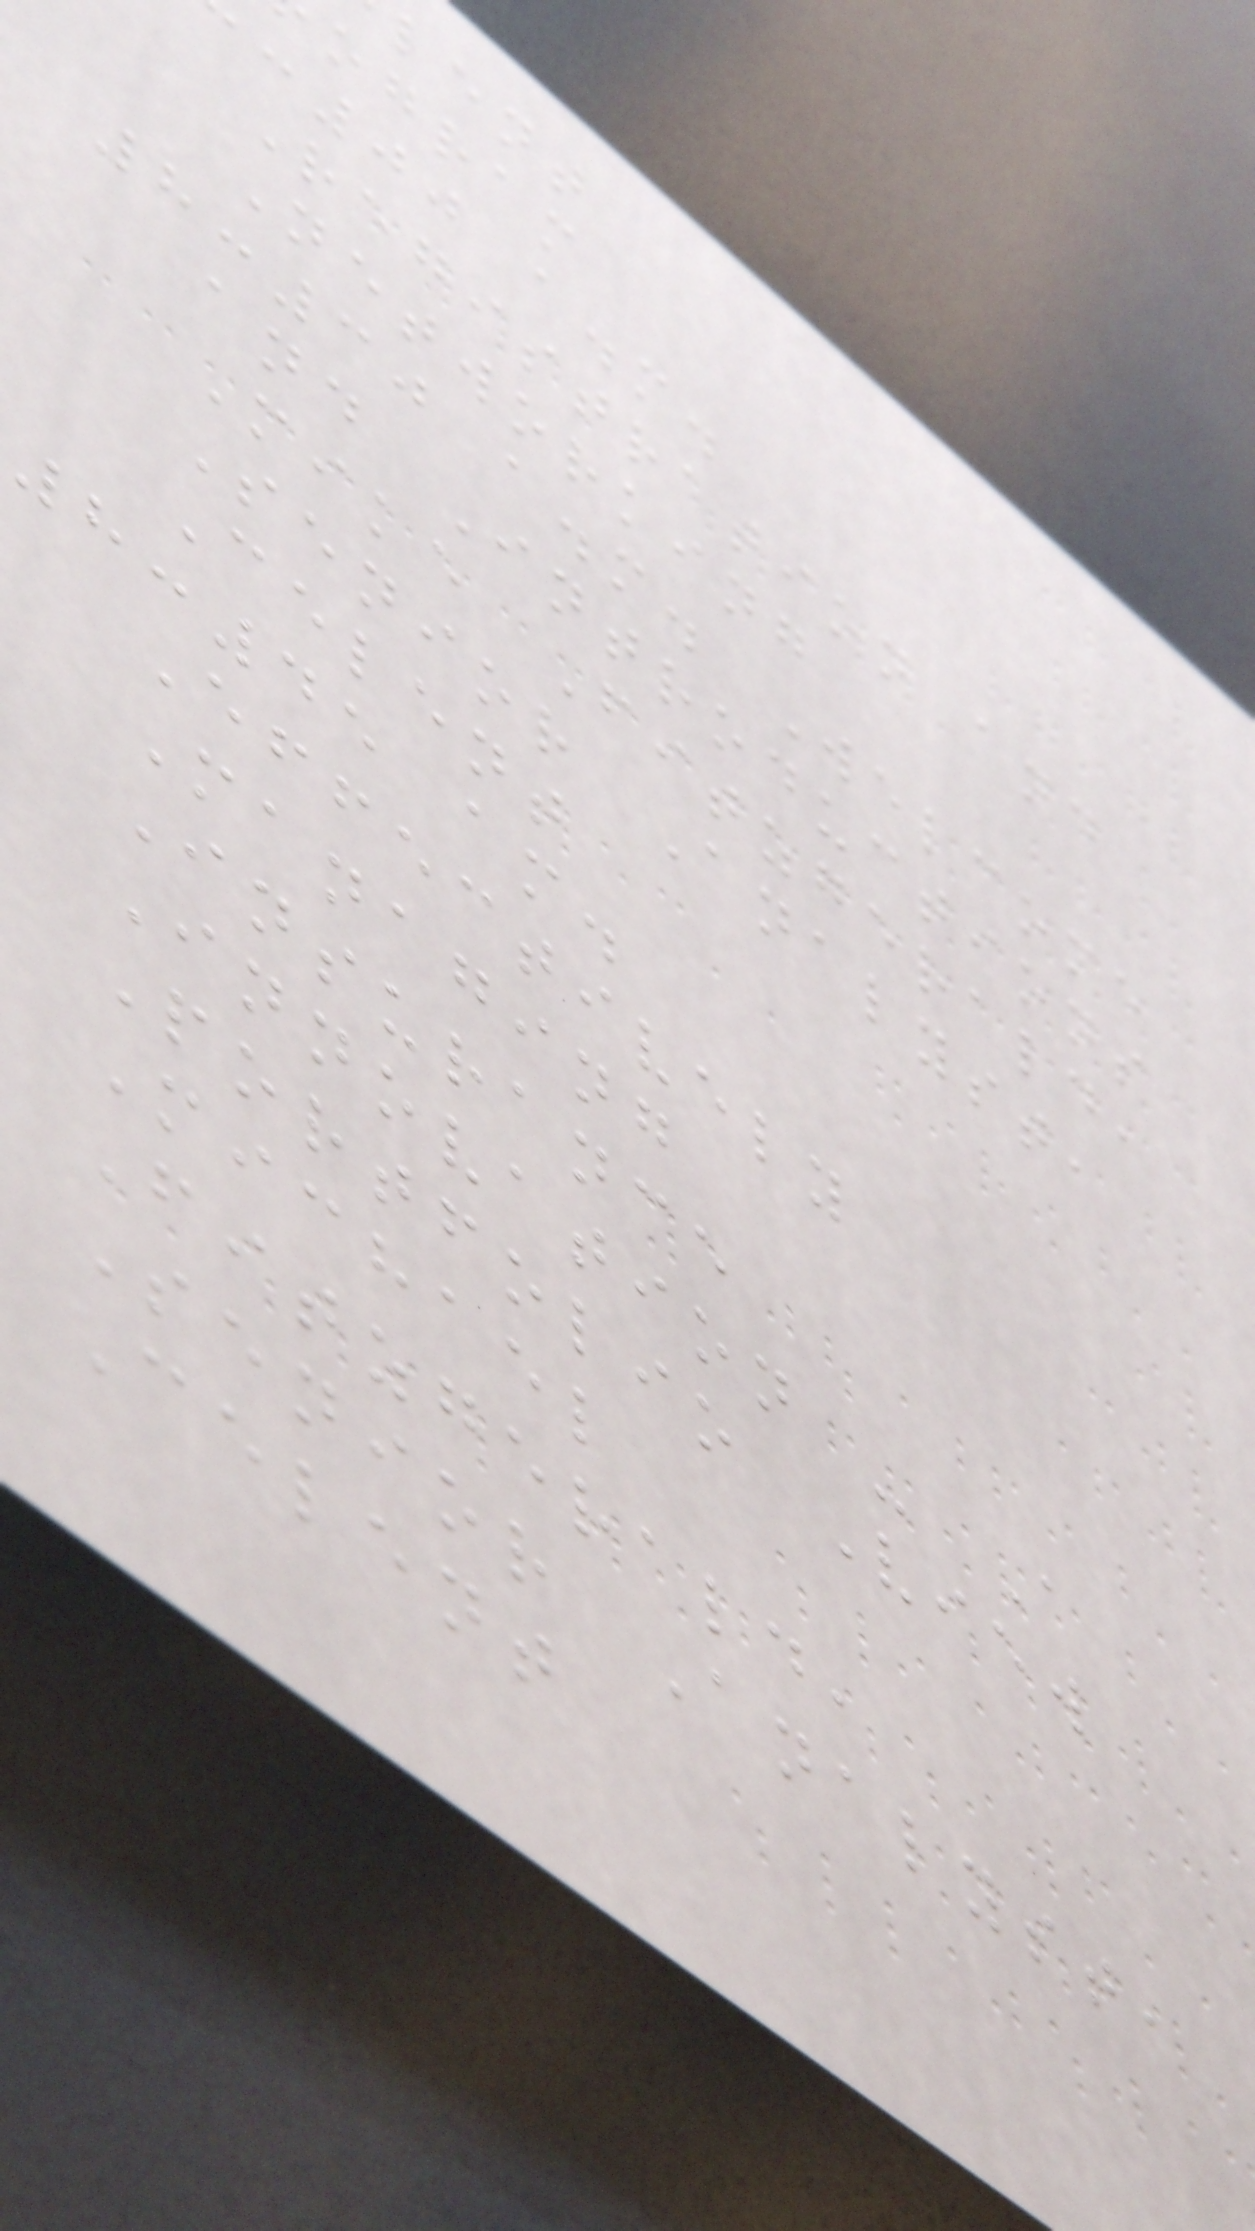lent
ogram
:00 a.m.
Registration and
Networking
8:30 a.m. Welcome
and Introductions
Mike Fitzgerald,
Senior Analyst,
Celent
8:45 am.
Effectively
Managing
Insurance
Innovation - A
Portfolio View
Michael
Fitzgerald,
Senior Analyst,
Celent
